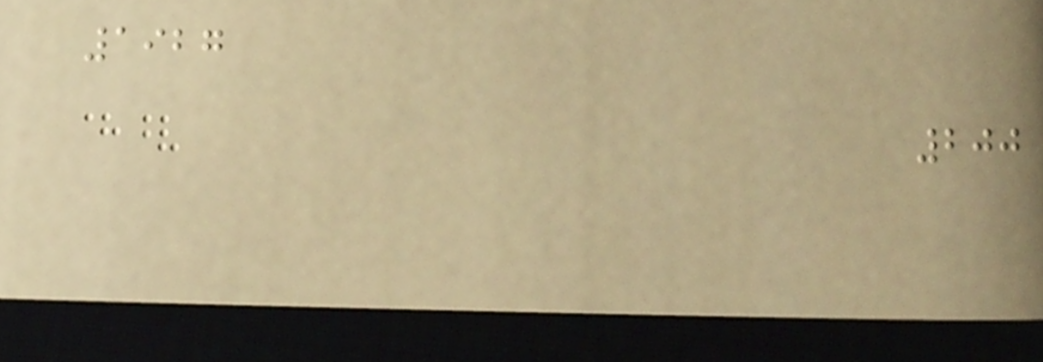1927
200
